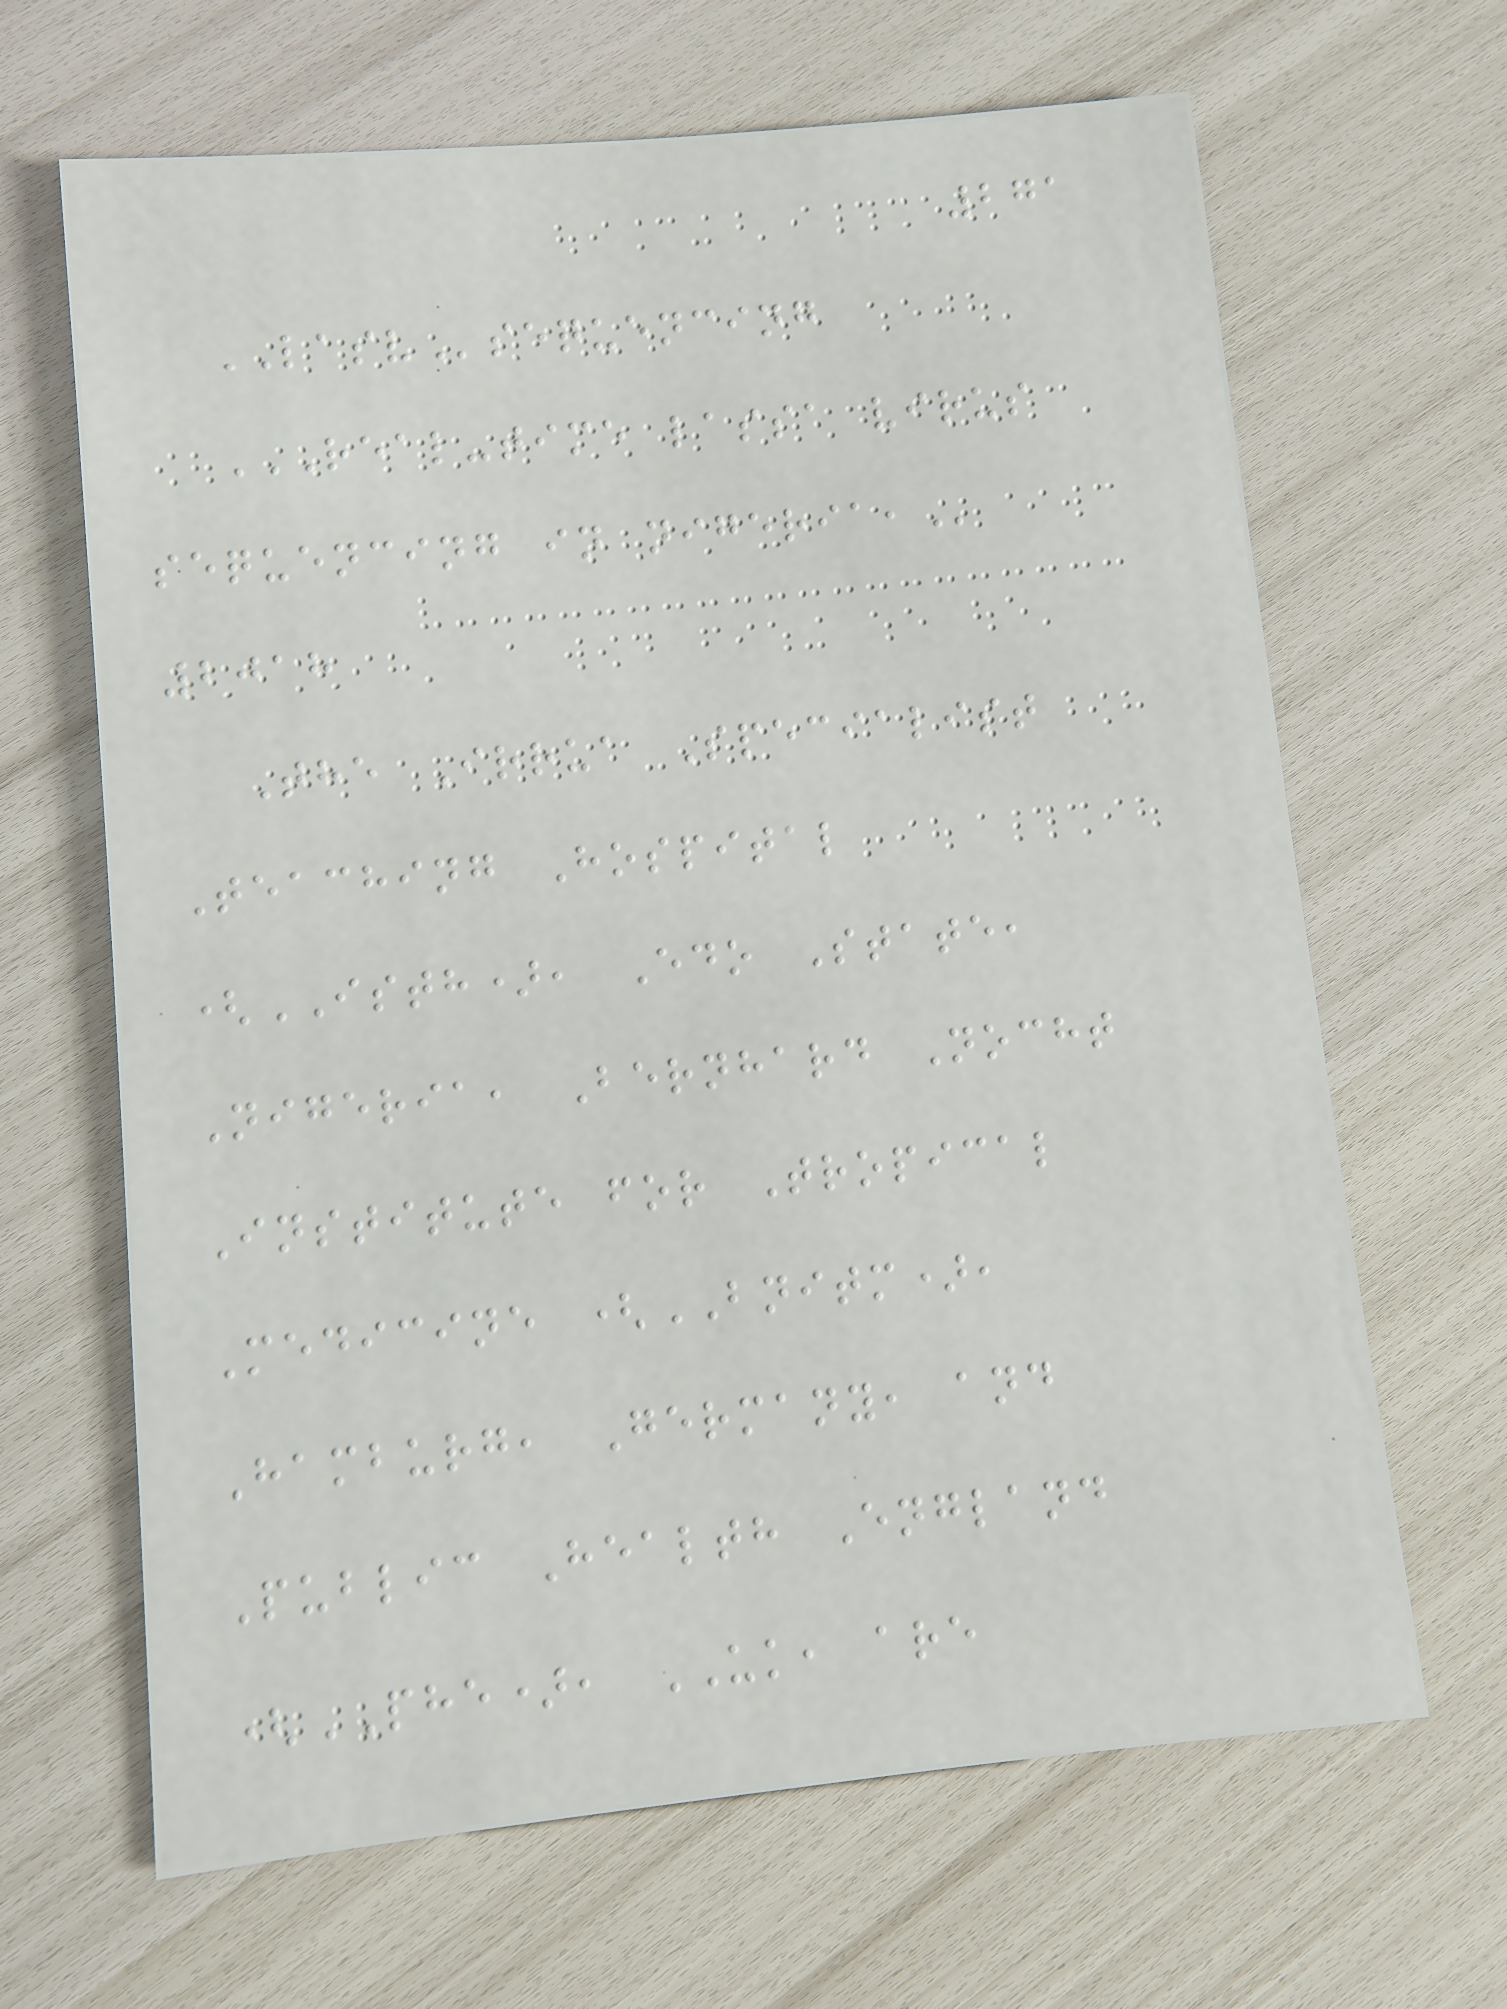271
LASVsequencing
REAL-TIME LASSA VIRUS
SEQUENCING IN NIGERIA,
2018
The Irrua Specialist
Teaching Hospital
(ISTH), Edo State,
Nigeria, Bernhard Nocht
Institute for Tropical
Medicine (BNITM),
Hamburg, Germany, and
Public Health England
(PHE), UK, are
